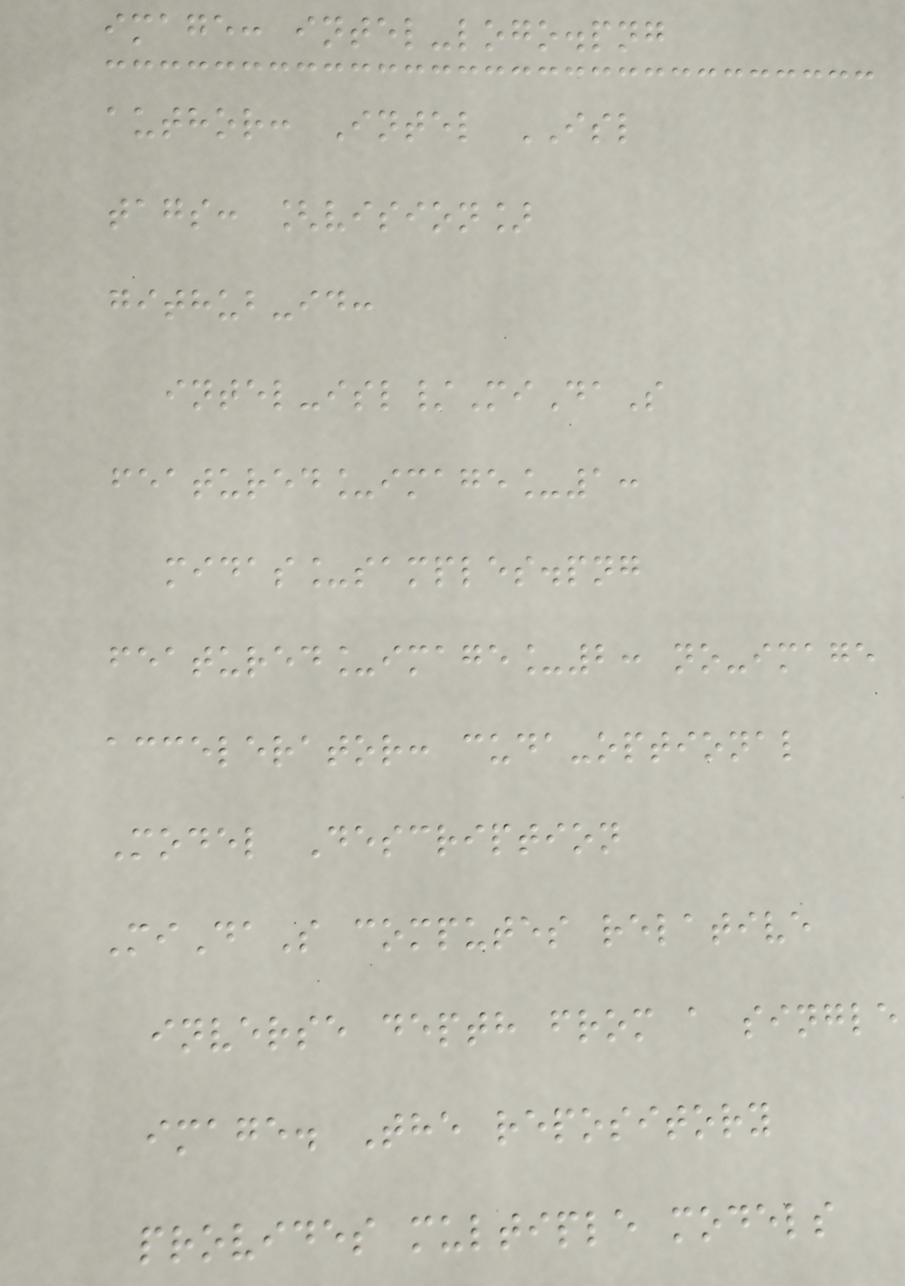image: intel-logo.png
author: Intel ISL
tags: [vision]
github-id:
intel-isl/MiDaS
featured_image_1:
midas_samples.png
featured_image_2: no-image
accelerator: cuda-optional
Model Description
MiDaS computes relative
inverse depth from a single
image. The repository
provides multiple models
